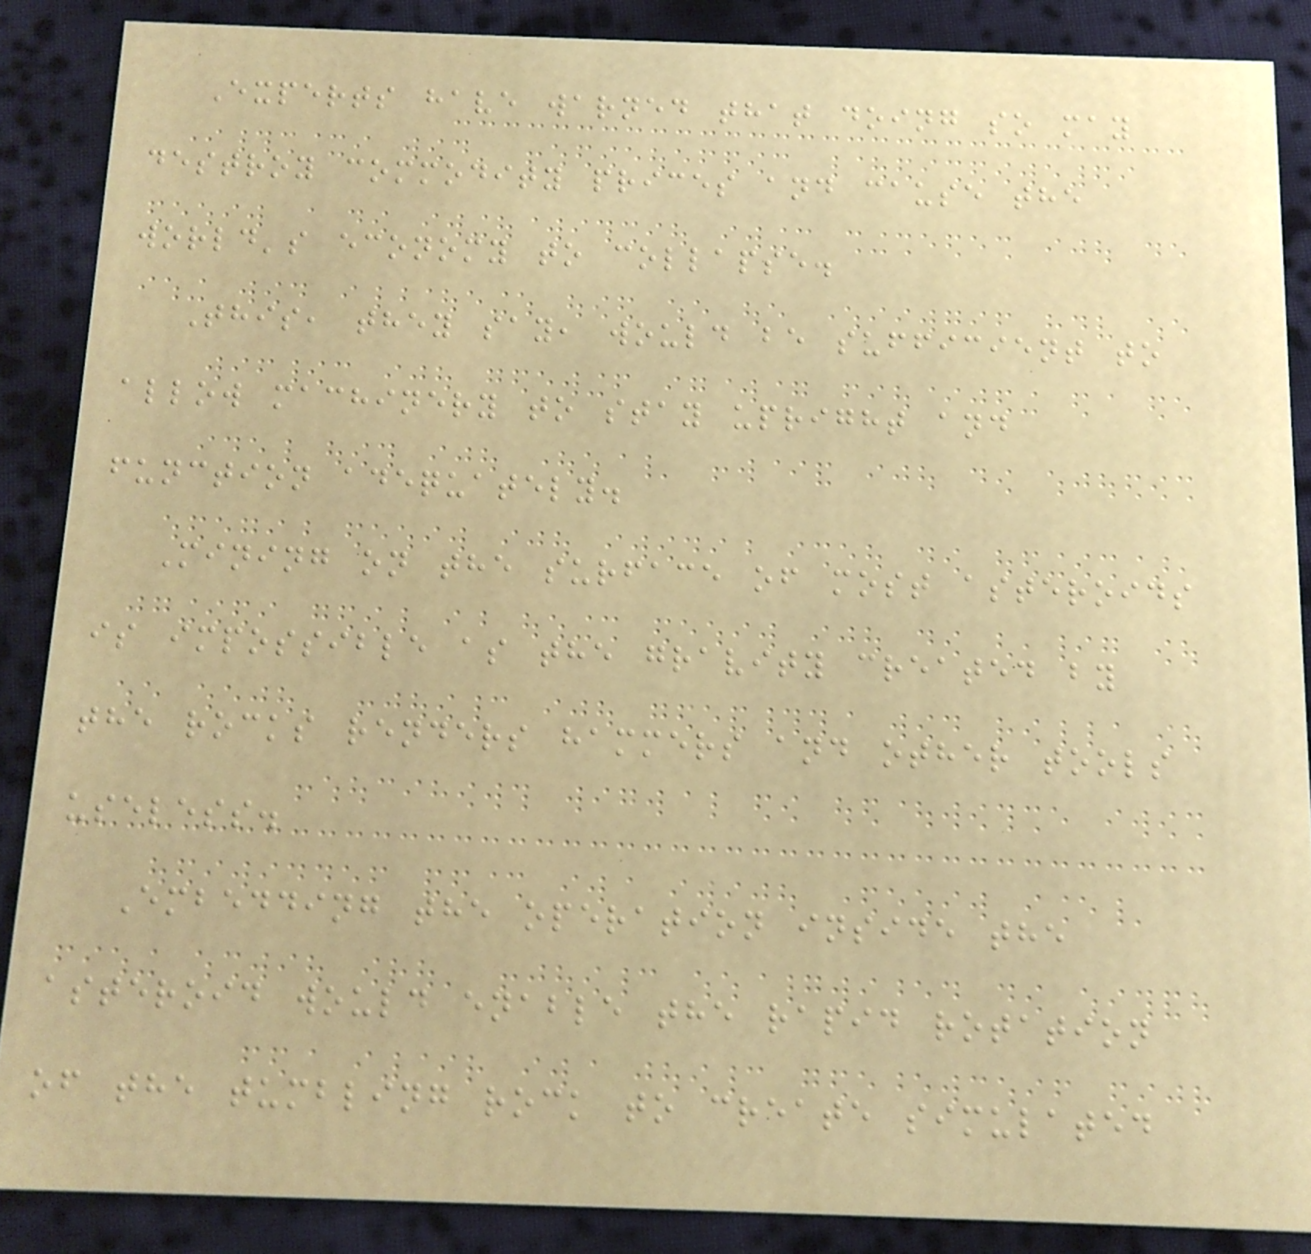Experts have warned that doing so may
destroy commodity prices and cause the
world's economy to collapse.
This, they say, would be sufficient to
allow machinery to stay upright and
function adequately.
Mining on the surface of most asteroids
is impossible as the gravity created by
the rocks renders hammers and other tools
useless.
Embedding the operation inside the
asteroid would enable the rapid rotation
of the tumbling rock to create simulated
